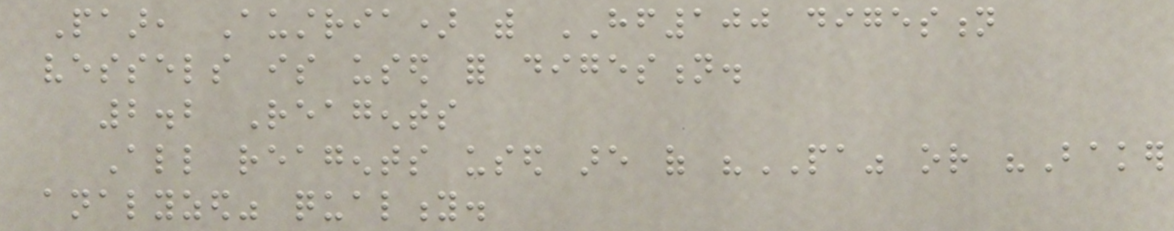Paar, Austria) with HF100 digestion
vessels is used for digestion.
2.2 Reagents
All reagents used are of "PA" or "Baker
analyzed" quality.
